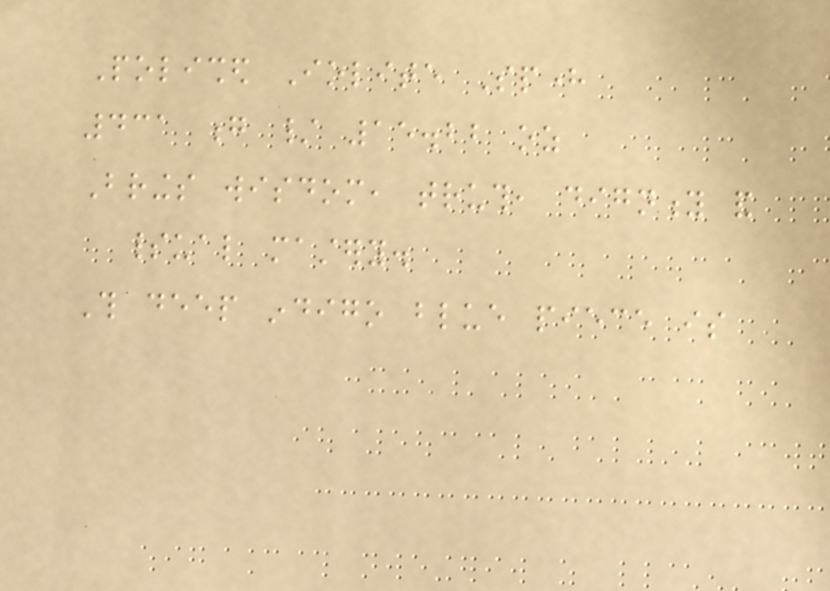Polished Iolite Sphere
431 g / 15.22 oz
Brings wisdom, truth, dignity and
spiritual mastery.
This deep indigo blue piece is
